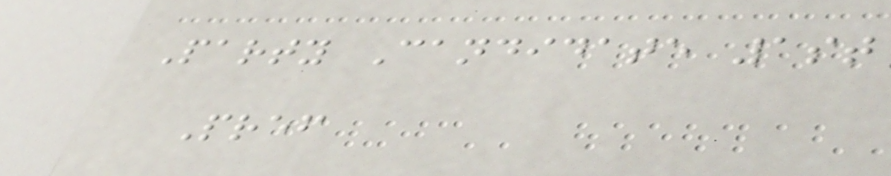Party Candidate 1st
Pref
